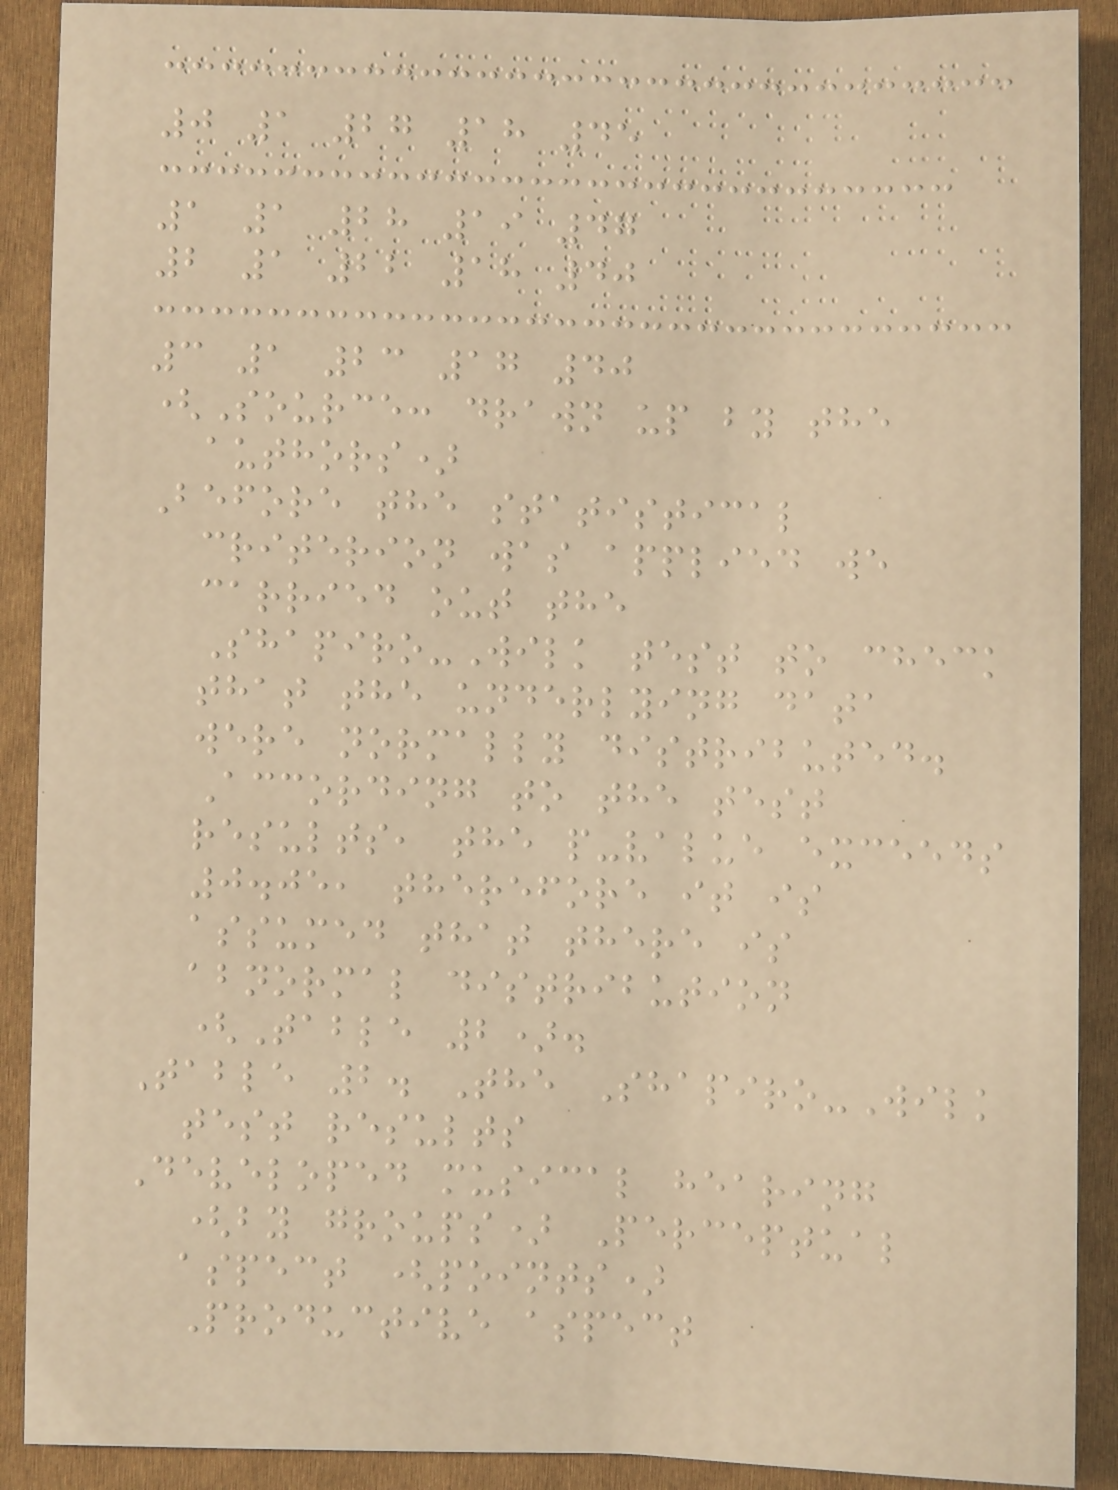0 1 27 18 45
1 1 28 19 47
2 1 22 18 40
3 1 23 17 40
(Source: drawn up by the
authors)
Before the statistical
criterion was applied we
carried out the
Shapiro-Wilk test to check
that the underlying data
were normally distributed.
According to the test
results, the p-value exceeds
0.05, therefore it is
assumed that there is
abnormal distribution
(Table 2).
Table 2. The Shapiro-Wilk
test results
Developed musical hearing
(by groups) Perceptual
aspect (points)
Productive aspect
